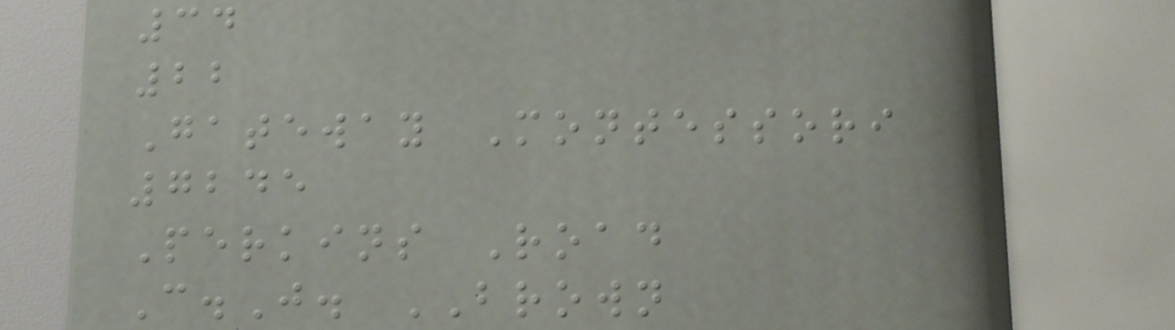34
22
Gateway Montessori
7245
Perkins Road
C.J. BROWN
